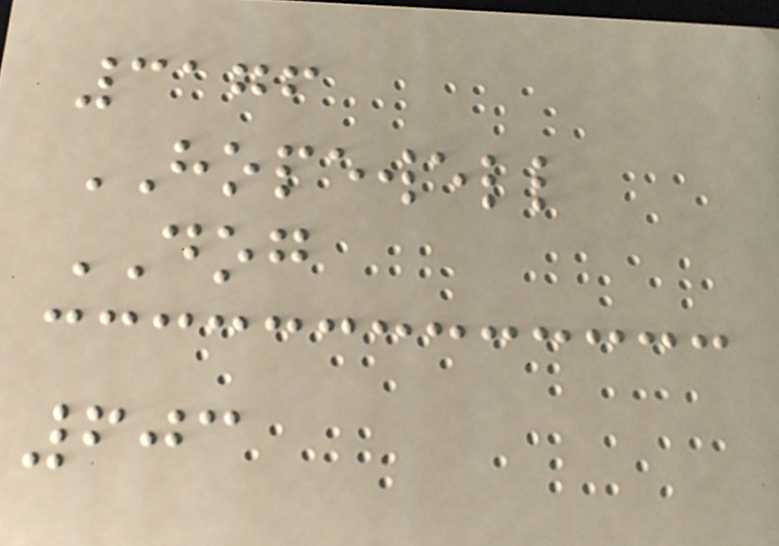3176
HOPEWELL
DOG
603
